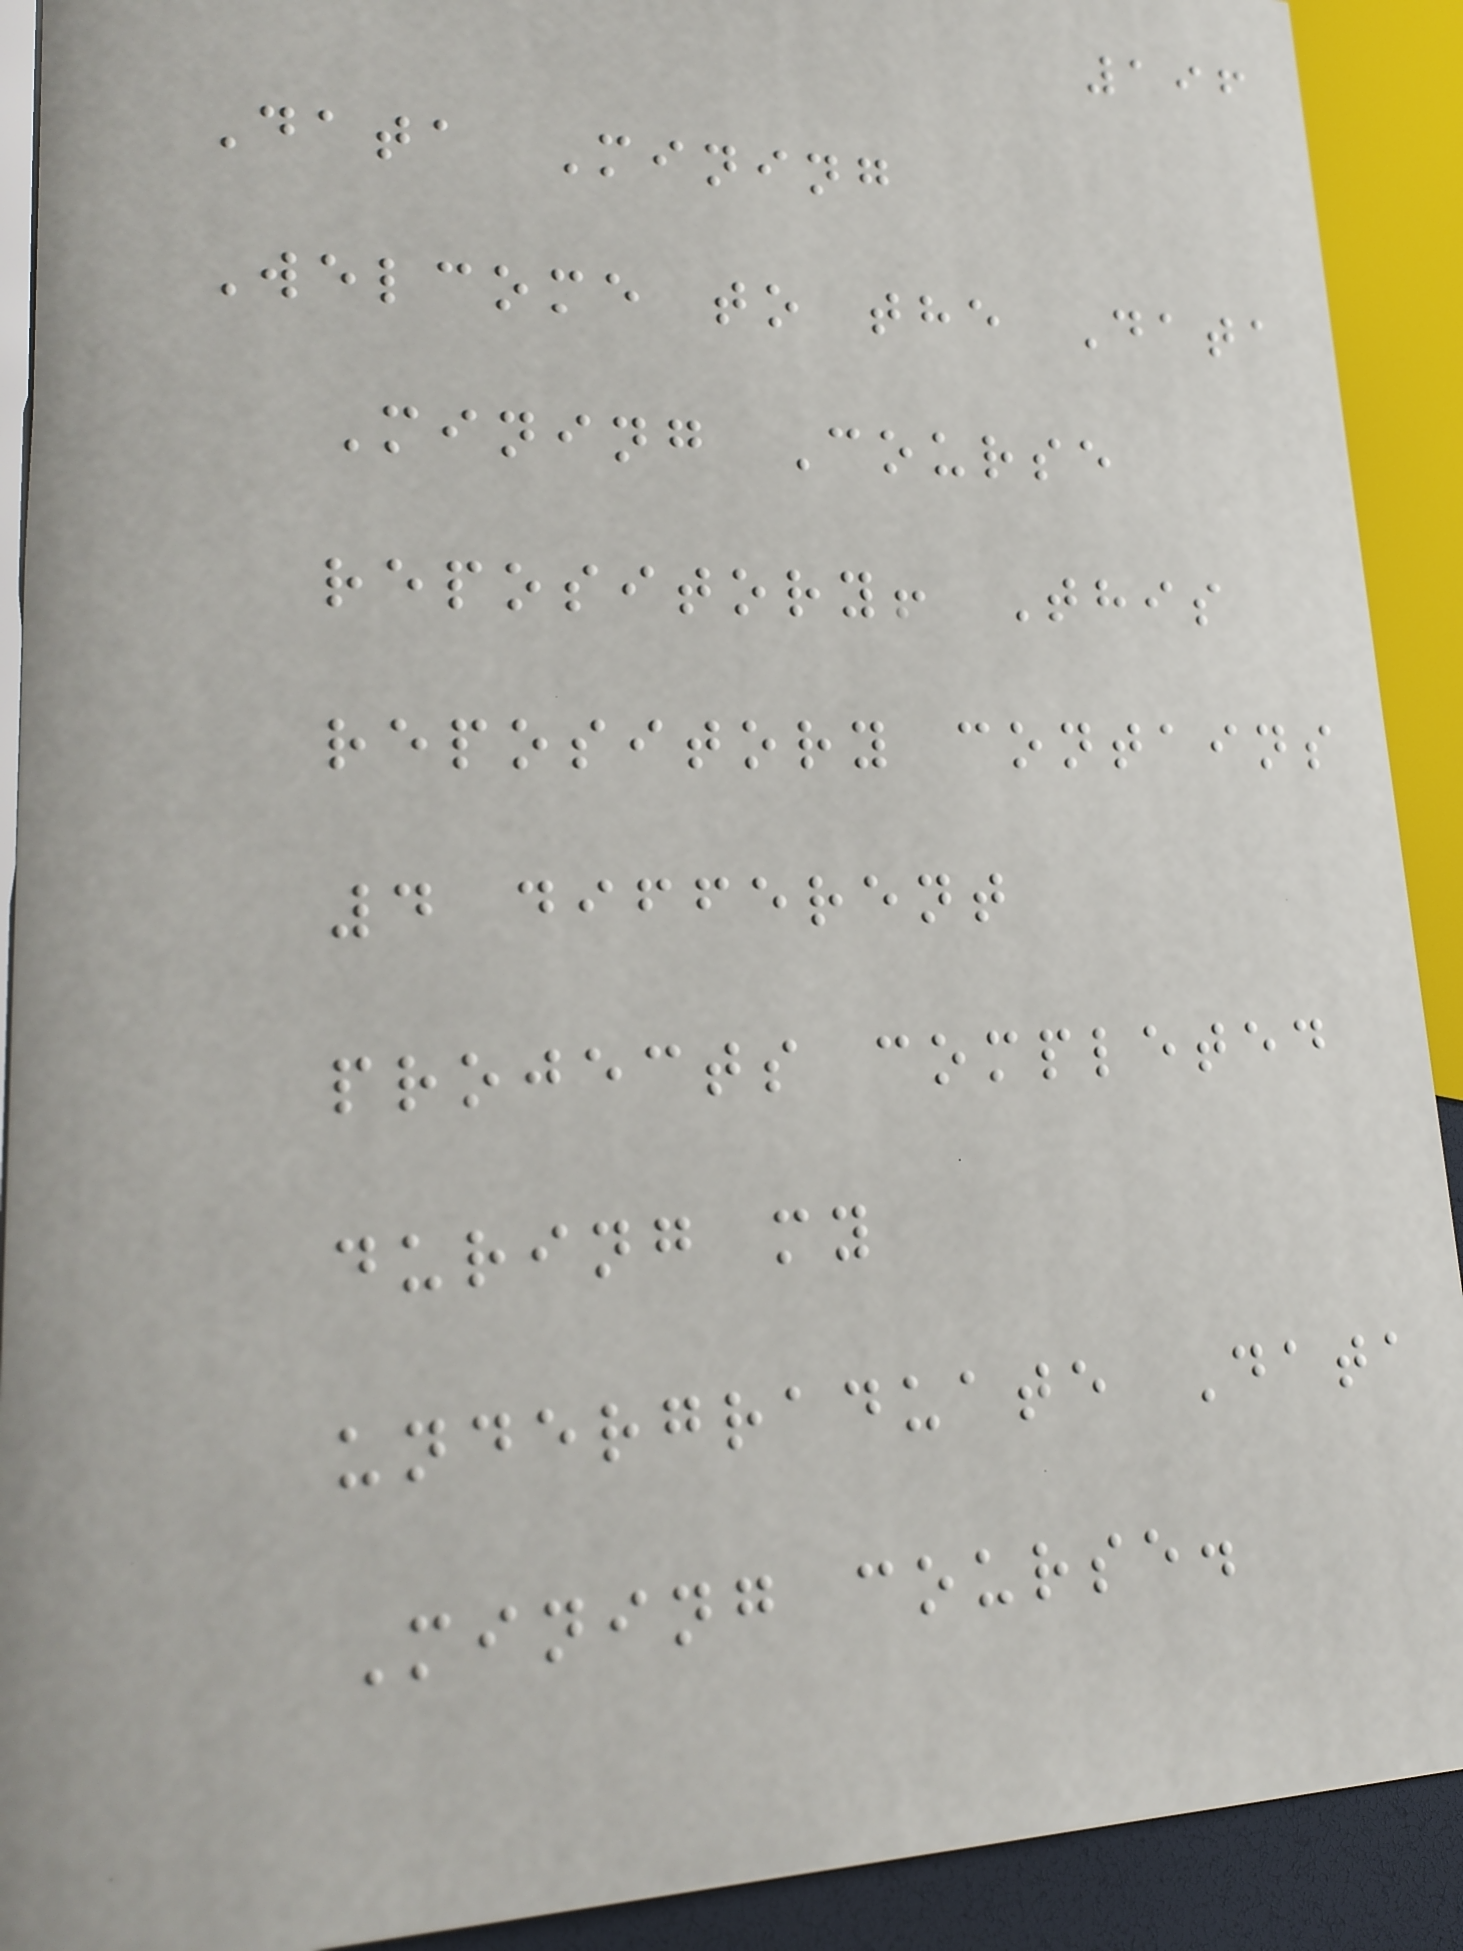196
Data Mining
Welcome to the Data
Mining Course
repository! This
repository contains
4 different
projects completed
during my
undergraduate Data
Mining course.
